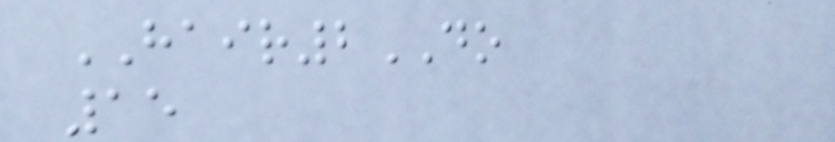HAIR2DO
15
